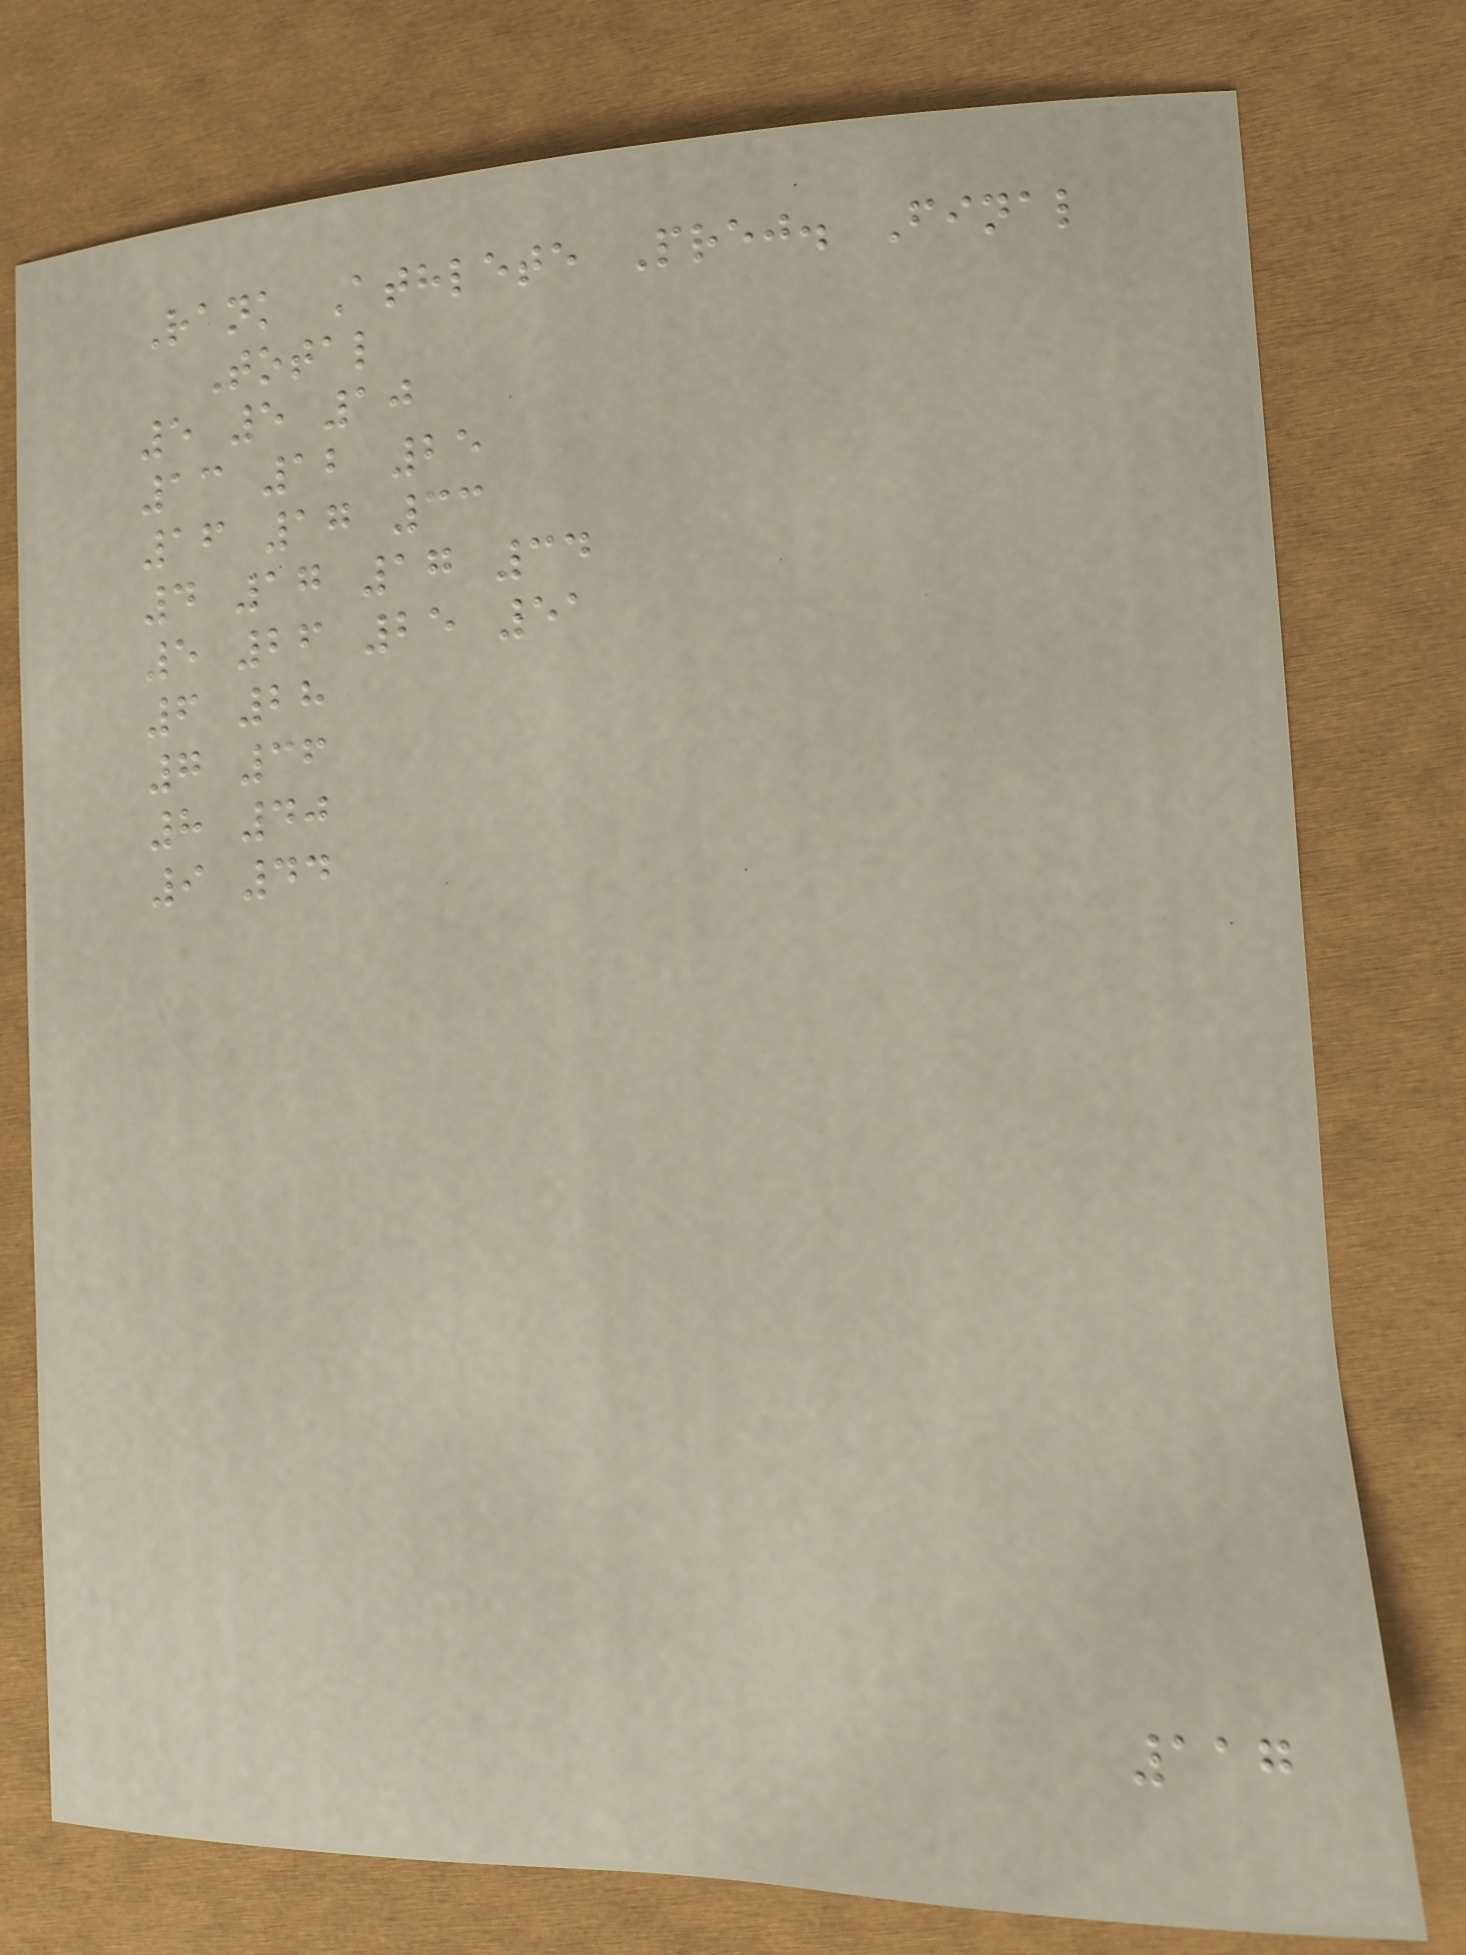Rank Athlete Prej. Final
Total
5 5 10
13 12 25
16 17 33
4 17 17 34
5 26 25 51
6 28
7 36
8 40
9 44
117
